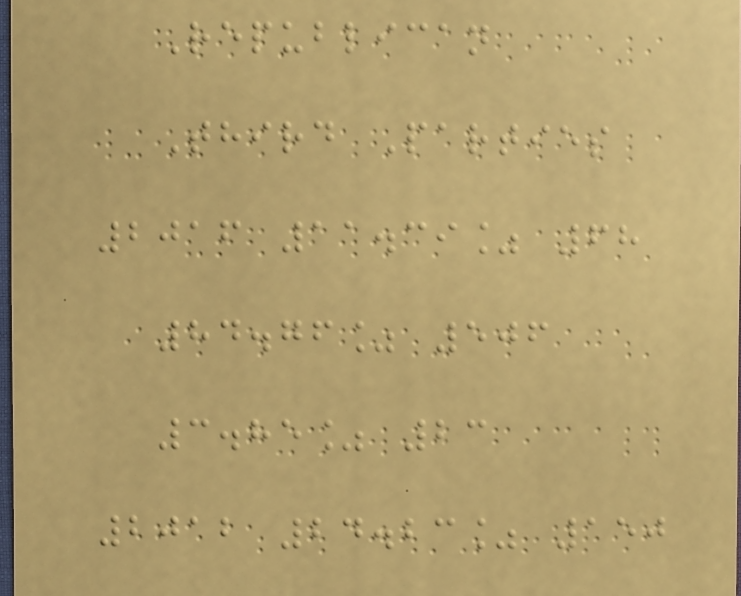Republican
Third Parties
2016 11.39% 68
84.76% 506
3.85% 23
2012 24.23% 150
